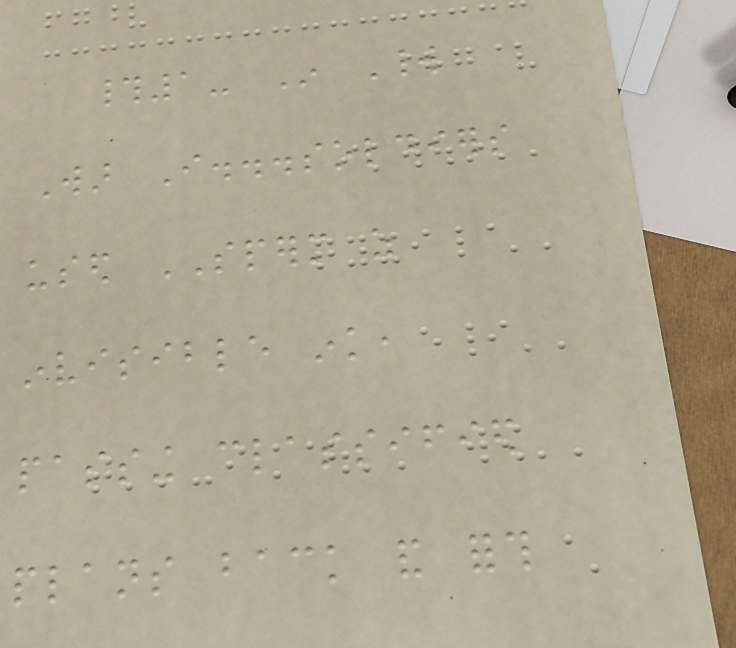#1- In World
War I...soldiers
used SPERM as
invisible ink,
passing classified
plans back and forth
